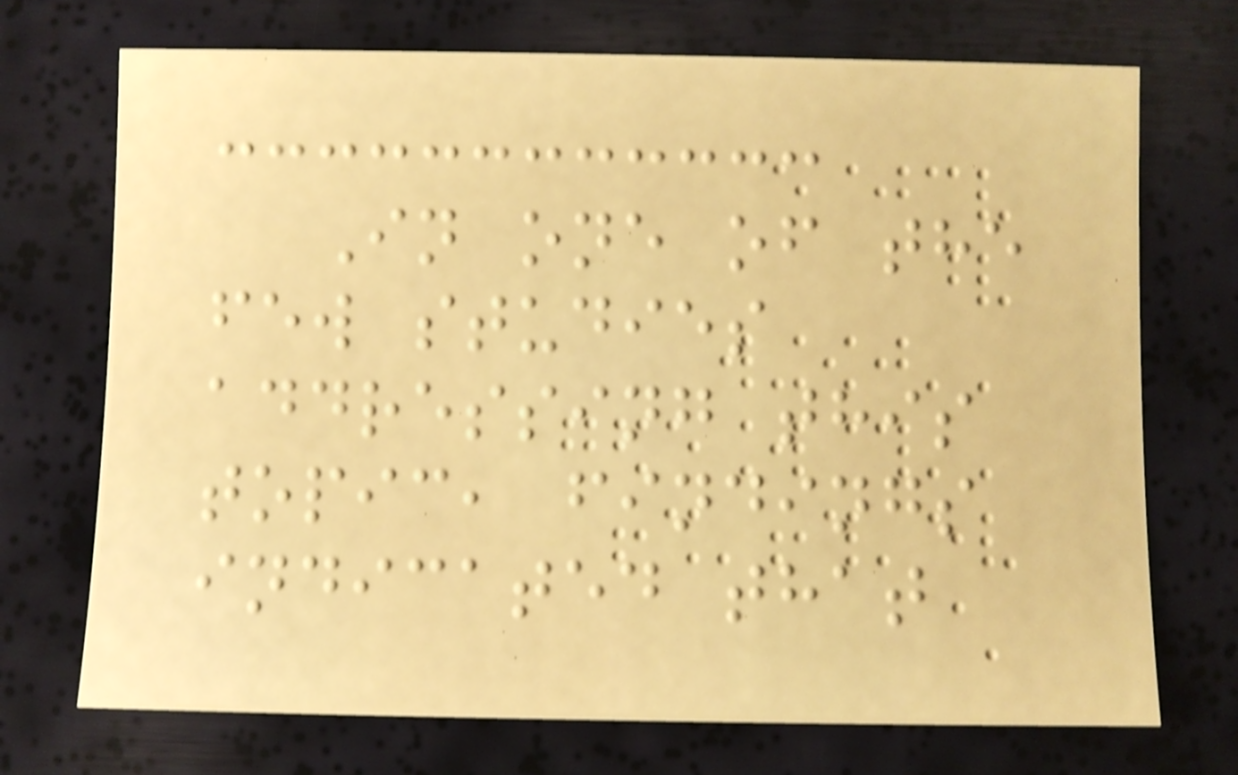In one of the
few studies
addressing this
topic, findings
indicated that
